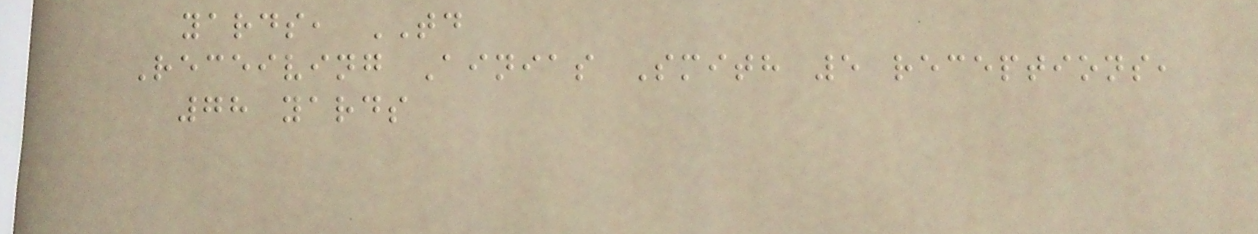yards, TD
Receiving Ainias Smith 5 receptions,
78 yards
